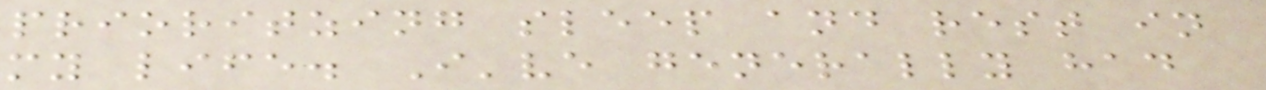prioritzing sleep and rest in
my life. I've generally had
